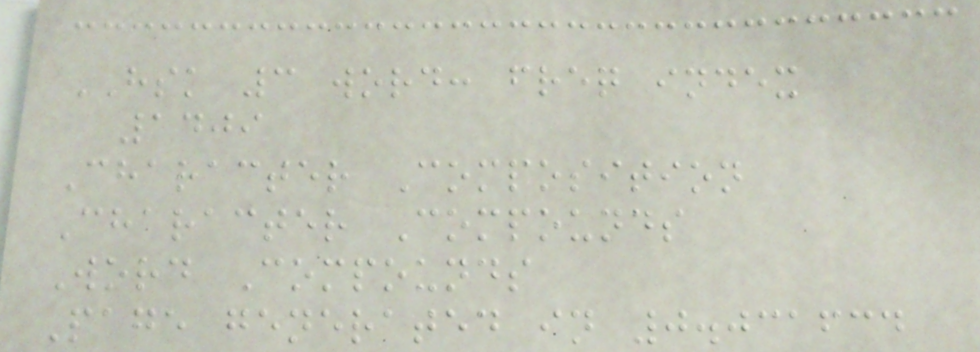HSK 3 word: freq index
1409
Character Composition
Character Compounds
Word Compounds
Page generated in 0.031634
